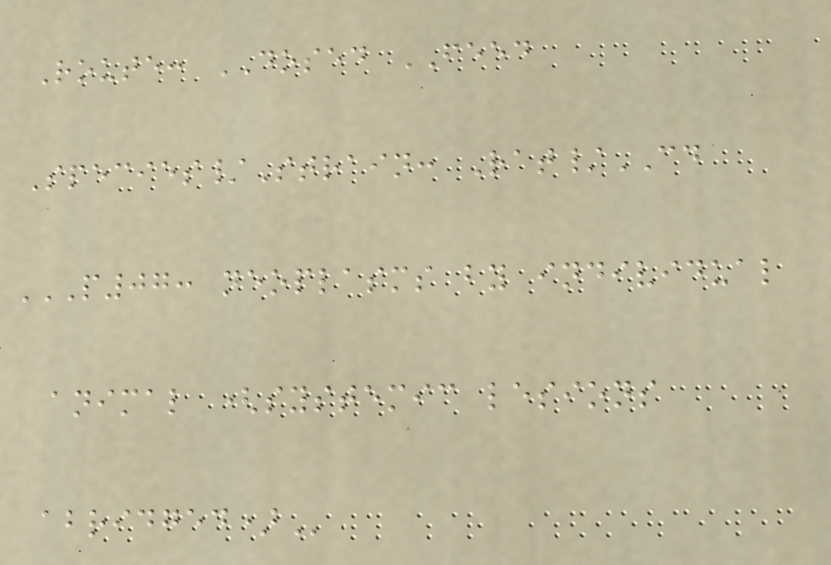Route: DOSED FEED
Species/Strain: Rat/CD
P07: NEOPLASMS BY INDIVIDUAL
ANIMAL (SYSTEMIC LESIONS
ABRIDGED)
